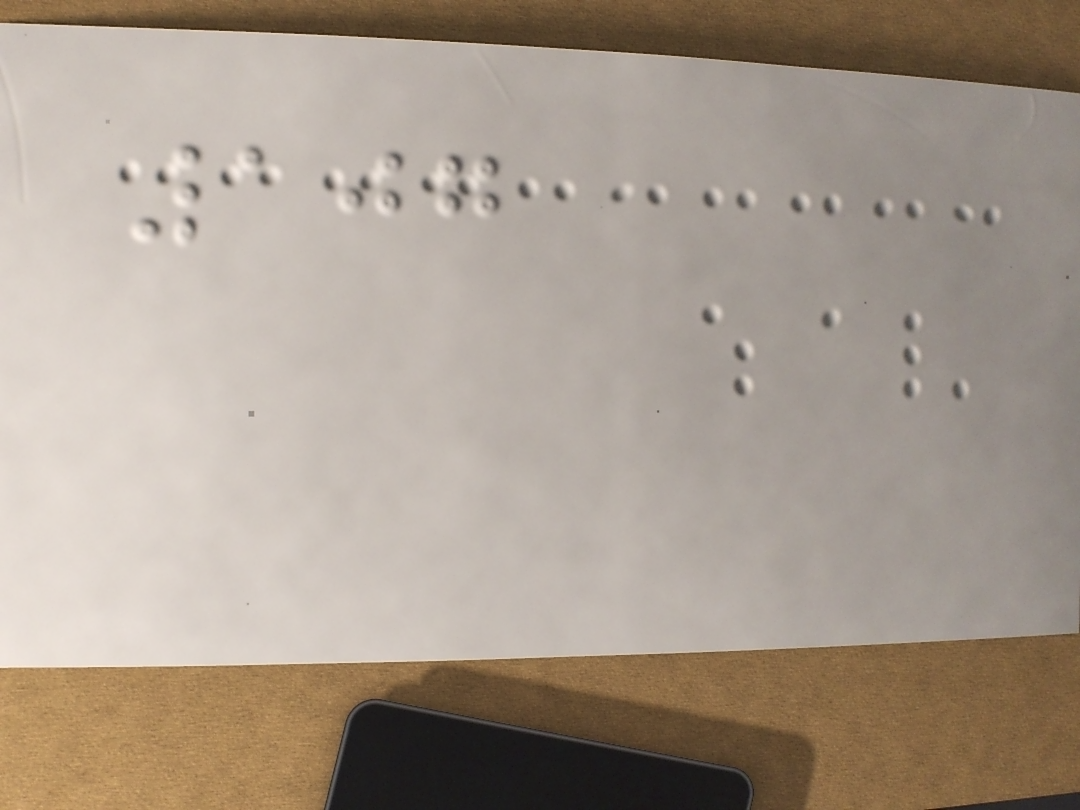107
